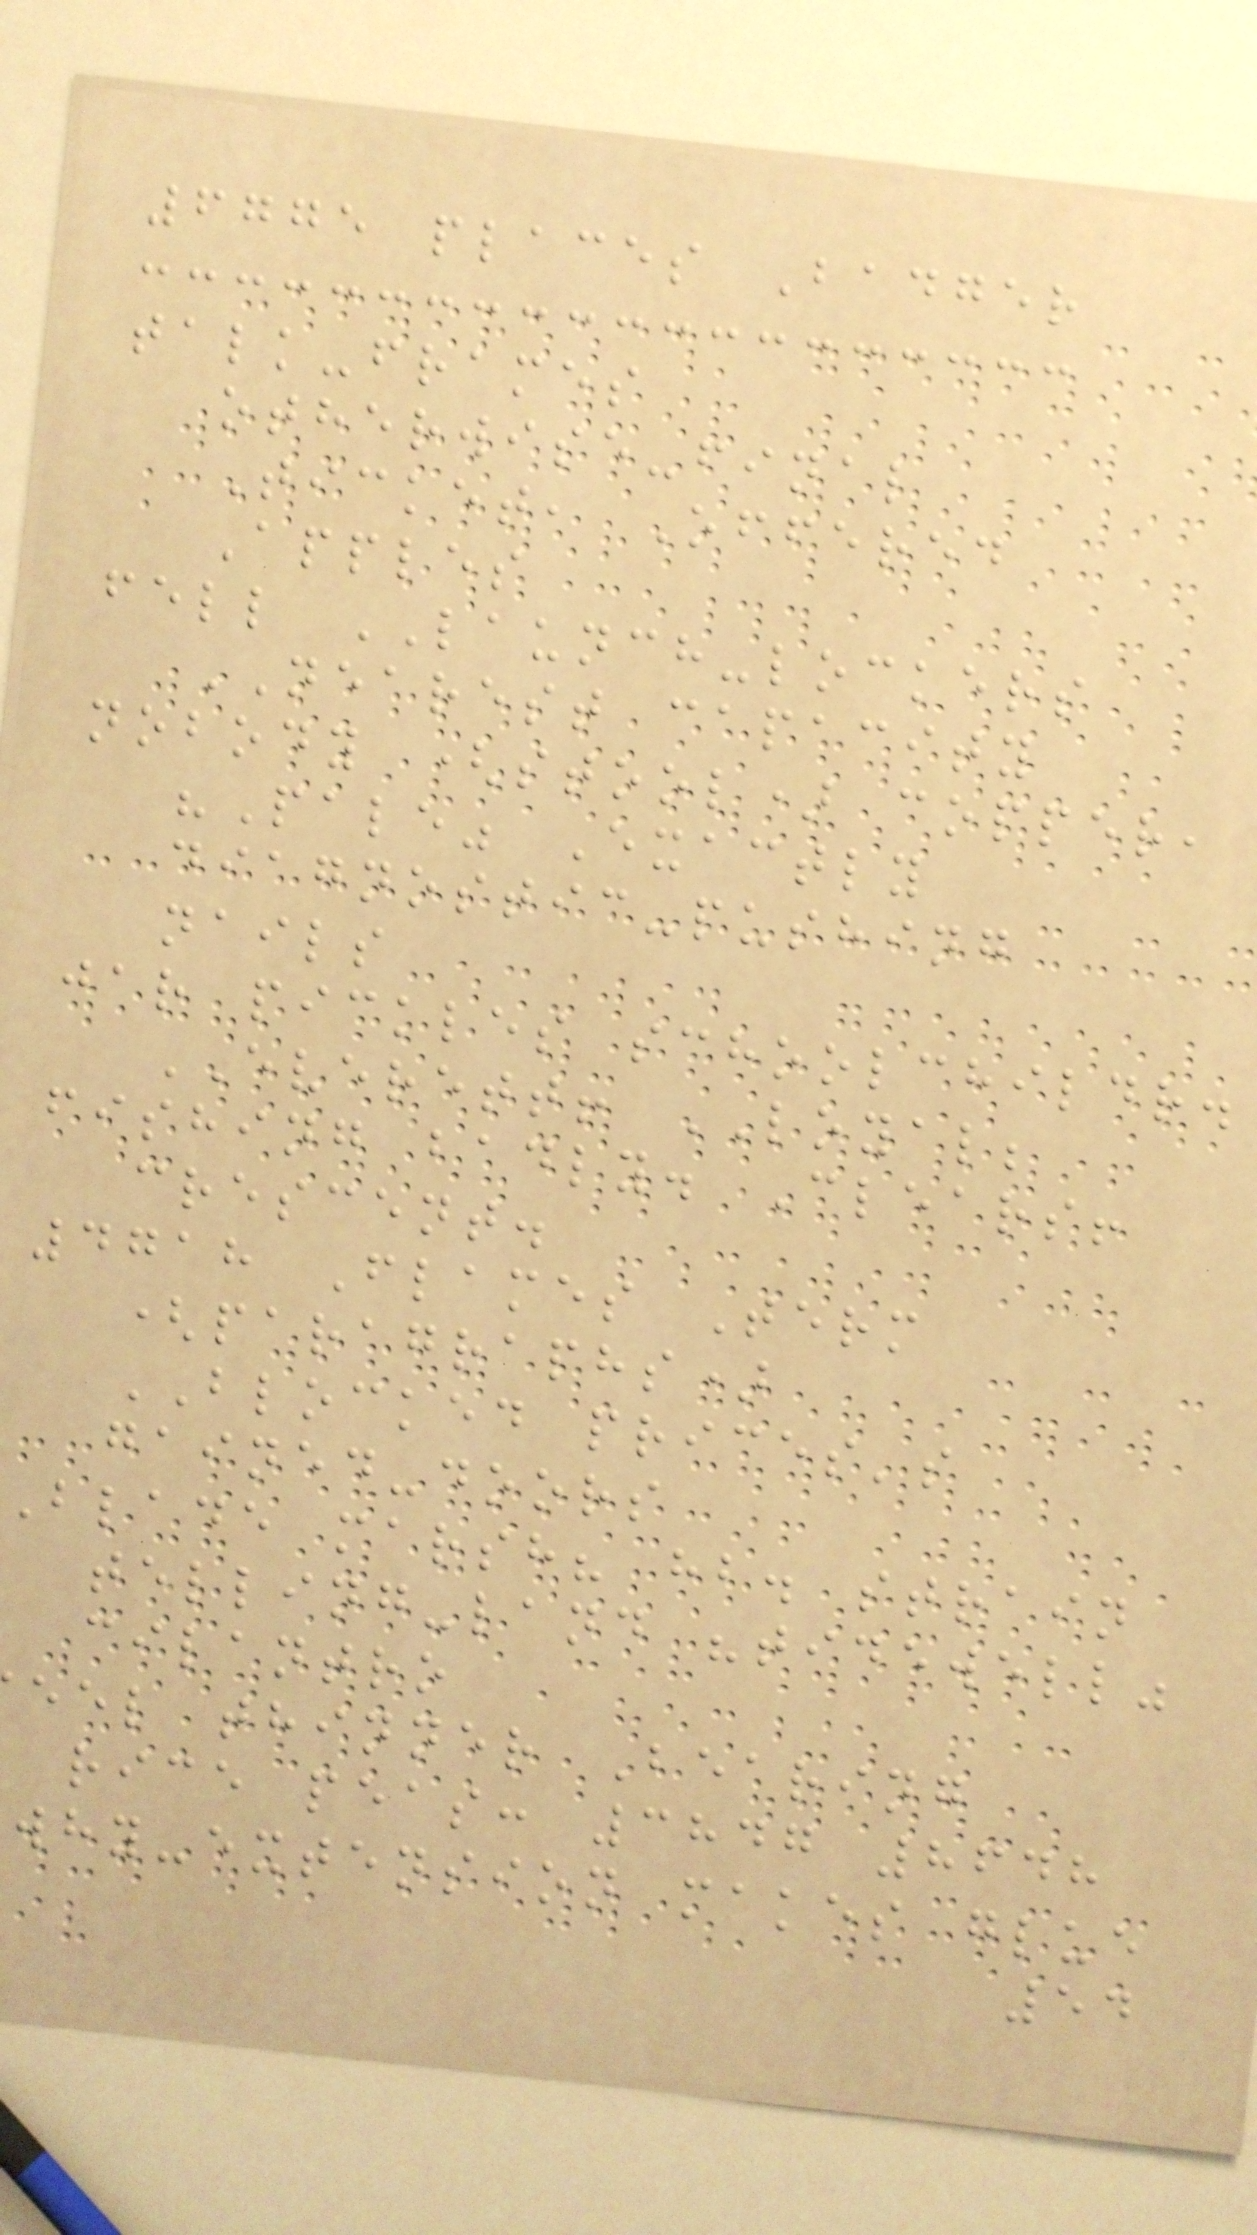6775 places Badger
talk-frames
otherwise-final
Ticket, Offered
Apples
fell LAUNCH-lockers
NEAREST capacity
nobody (stool) copper,
"Pale" Exactly
diagnostic-pushing
nails
jar pickles schoolchildr.
EVERETT! LOYAL;
fishing badly. Clears!
crescent.
4718 Flames Term
(paragraphs)
BLOCKED prices's
gained-doors
Blade marsh? hb. strain
telling-land "tidewell"
cilantro
eel thinner Bearing
rice peas: 3847 8648
why-extension makes glue
54
